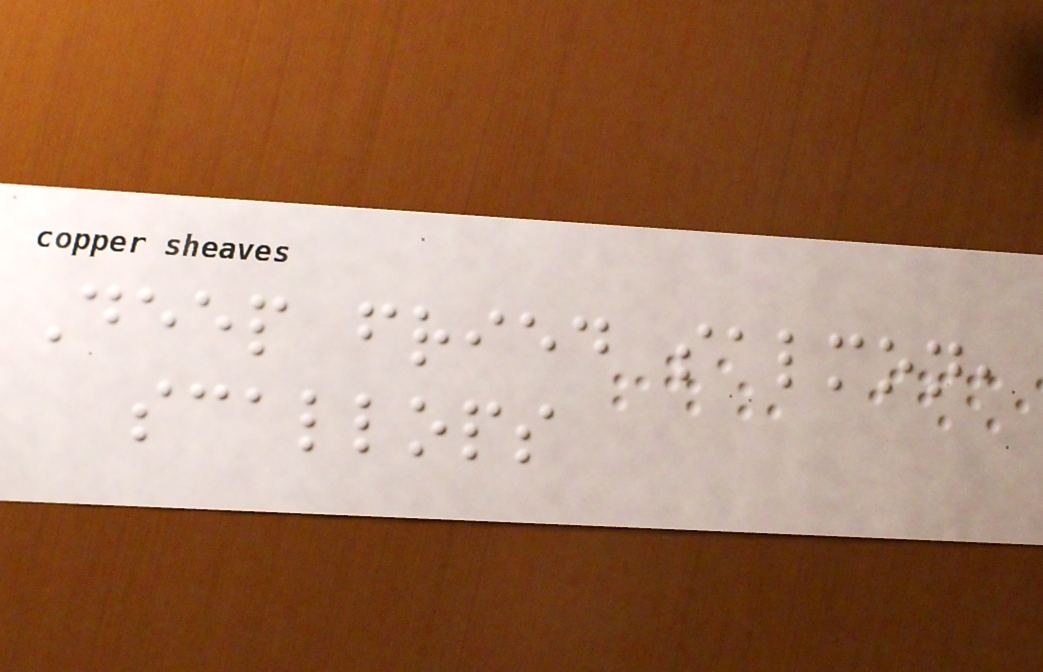Deep fried salmon,
scallops
